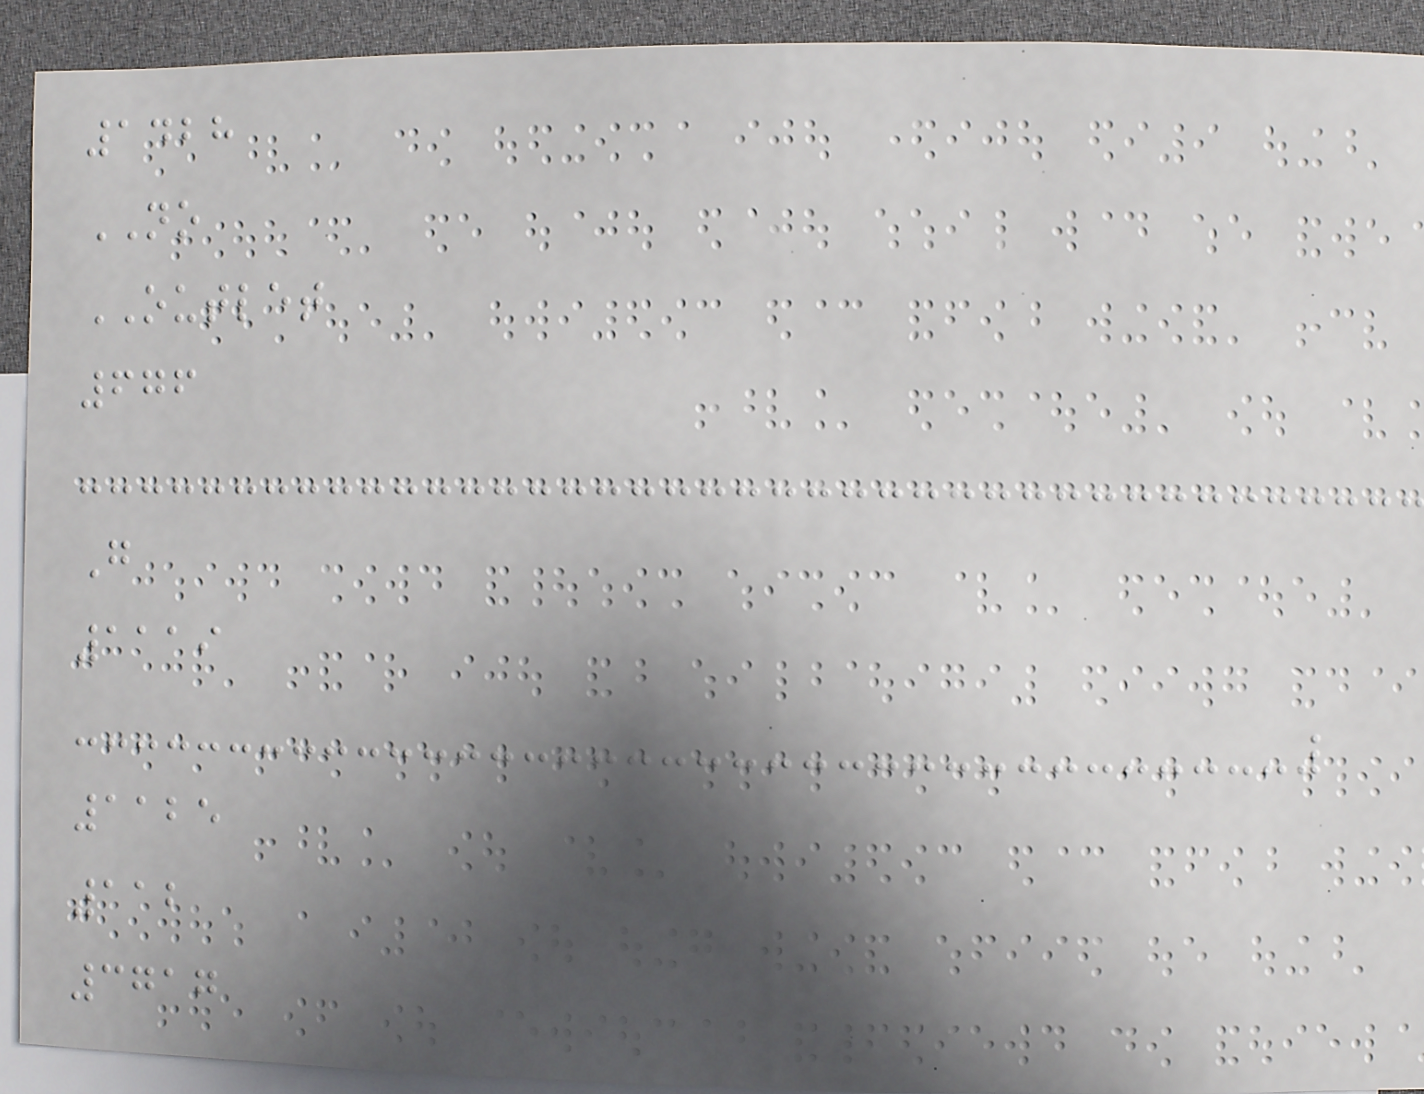1428
NO
OUTLET
676
G
1119
1125
112
3717
